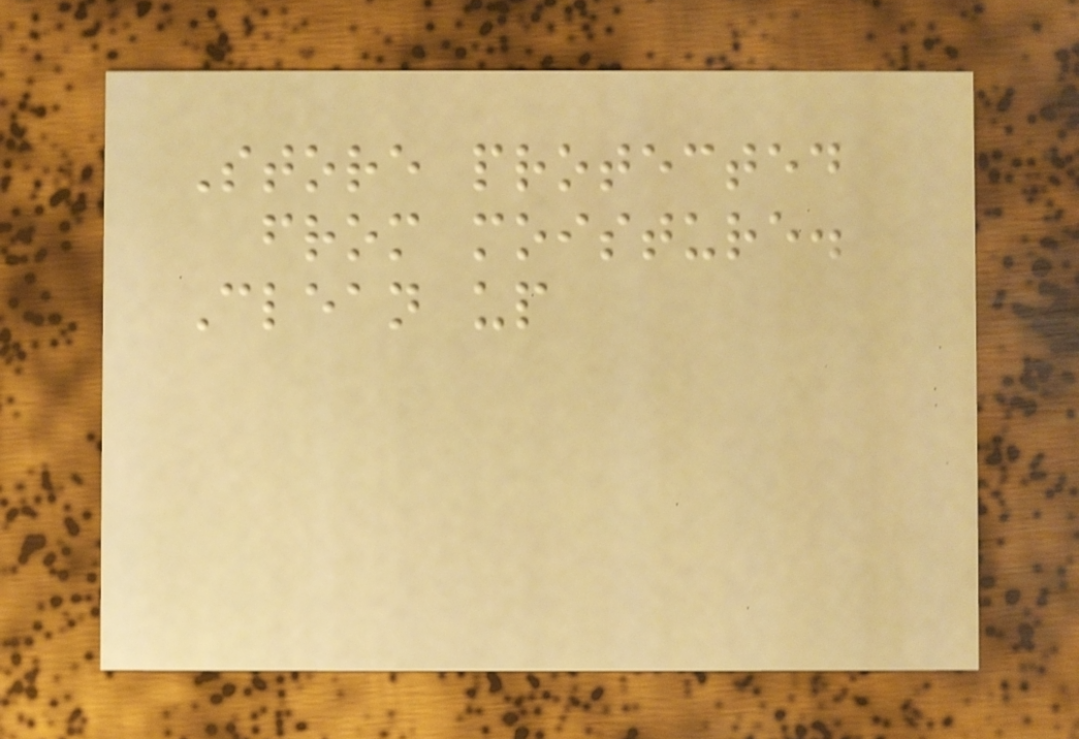Store protected
from moisture.
Clean up
